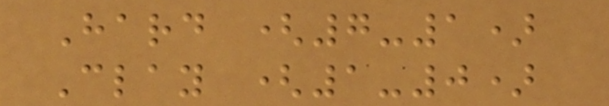Hard (7-1)
Clay (1-0)
